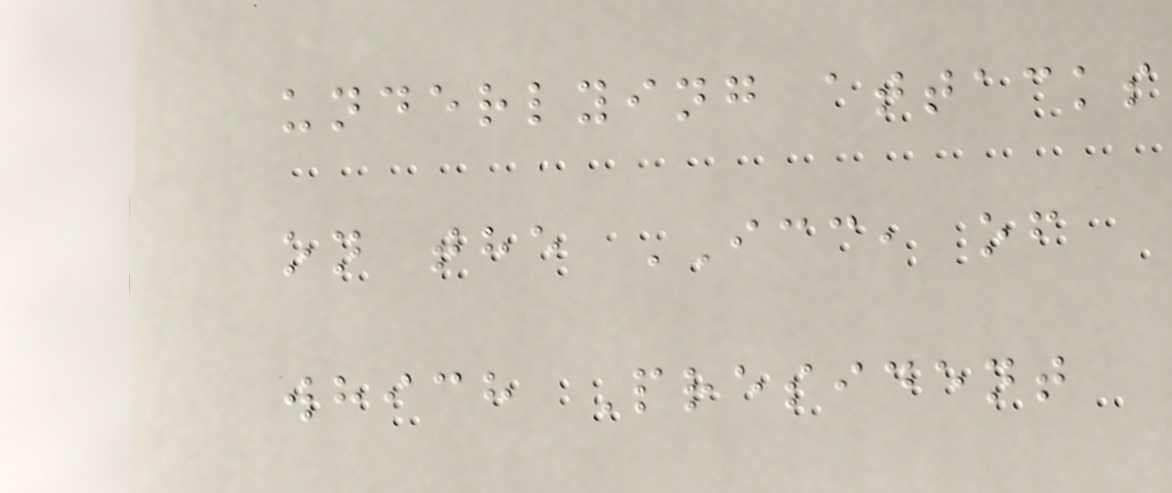underlying attacks
on the ICC, of
which President
